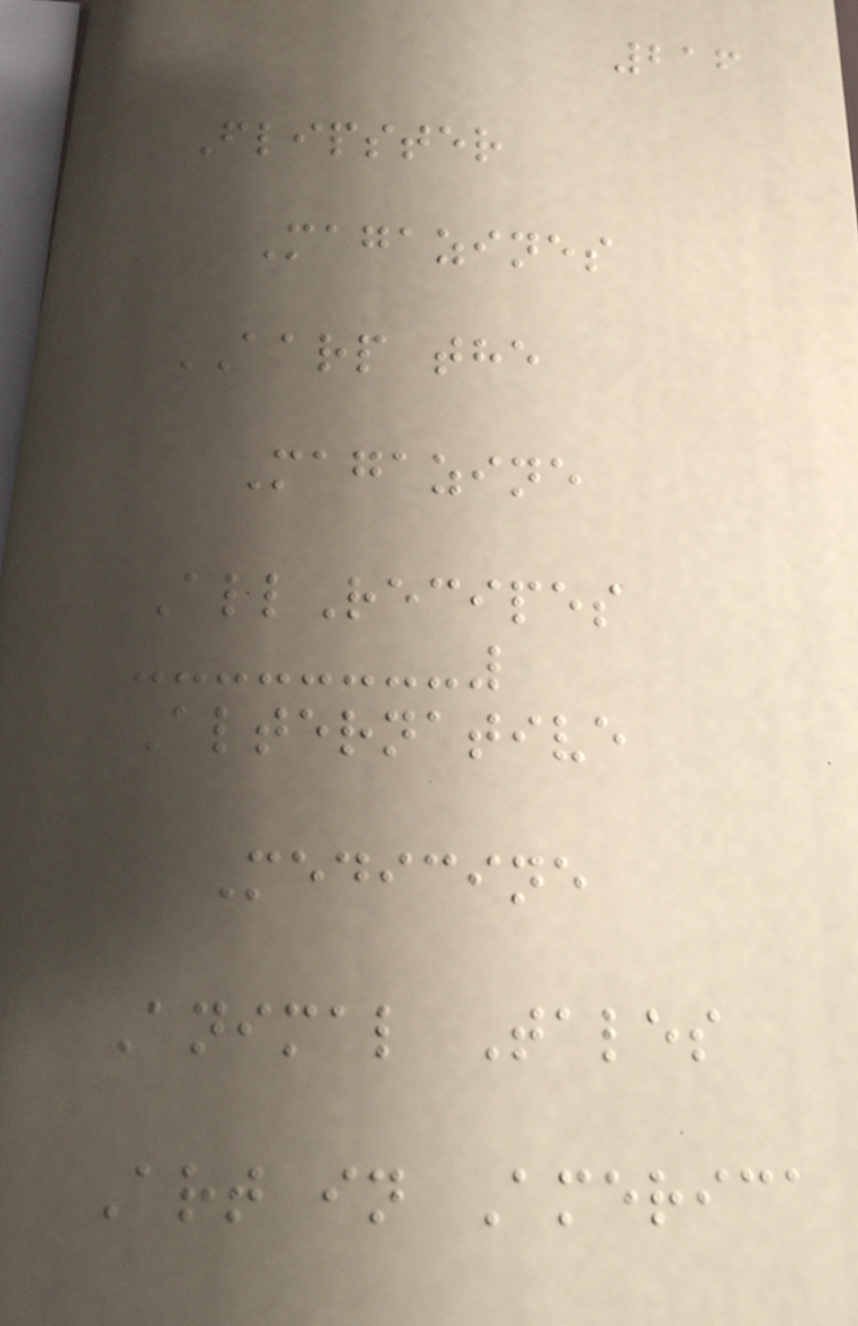216
Flipster
Magazines
AARP the
Magazine
AllRecipes
Alternative
Medicine
Animal Tales
Art in America
